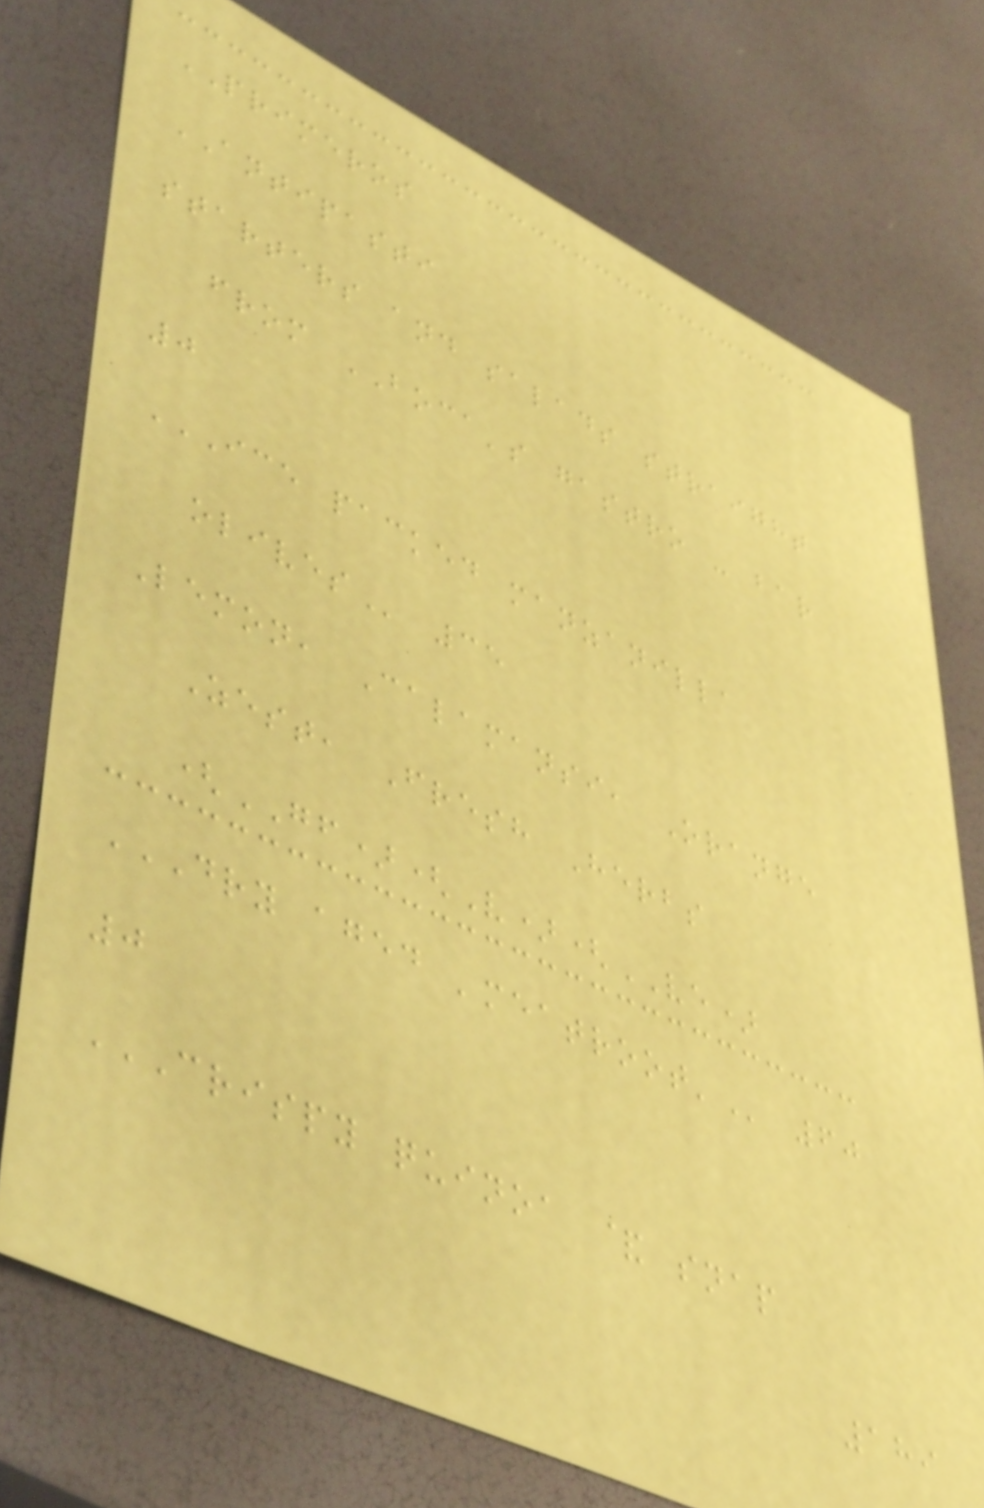PRIMEROS
ANTIPASTI
starters and salads straight
from BOCA's gastro - bar
0
ICE PACKED MANZANILLA
OLIVES 35
Lemon, Calamansi, Orange
Zest, Fresh Herbs
(GF)(V)(VE)
DRY AGED 'MEATROOT' 60
0
CRISPY QUINOA & SNAP
189
